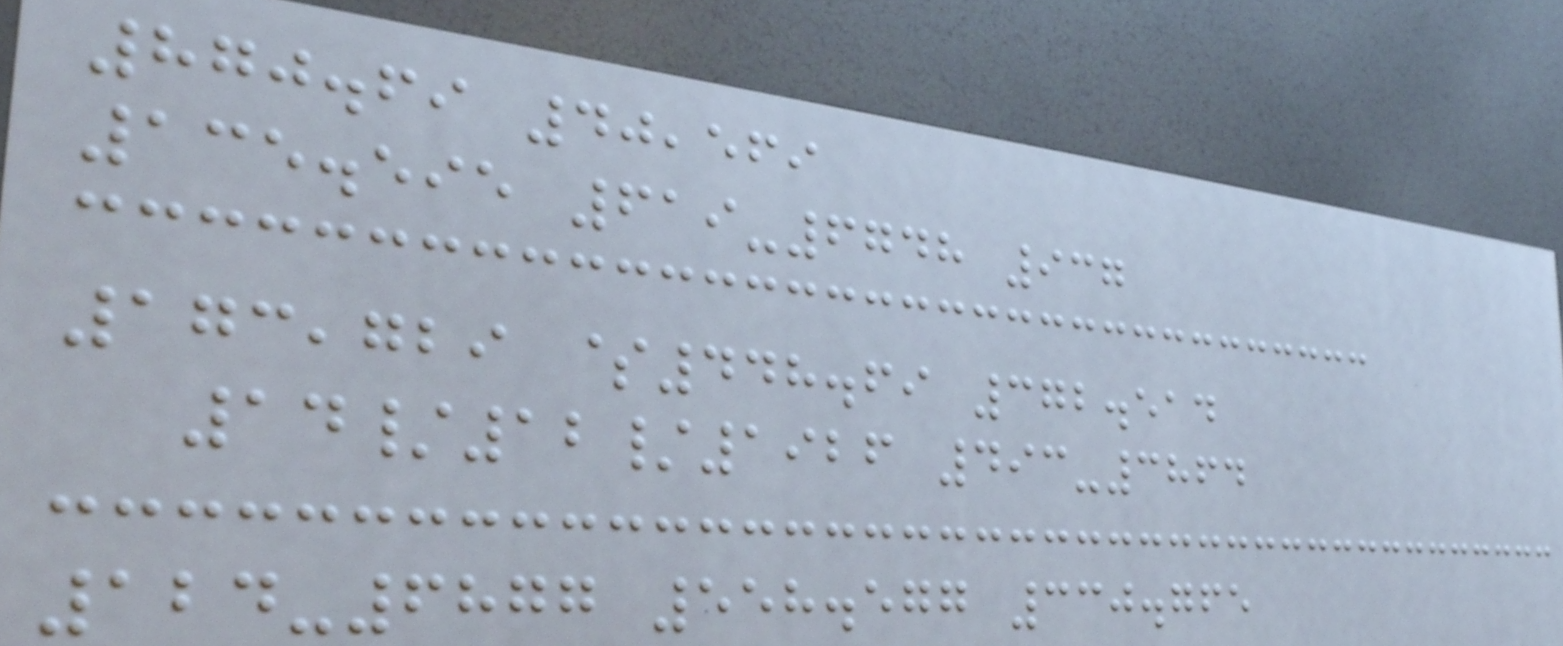870.69 40,569
135.595 619-6748 937
173,729 $448.69 372.514
14/12/1926 493-3864
124-6877 558.577 330.765
